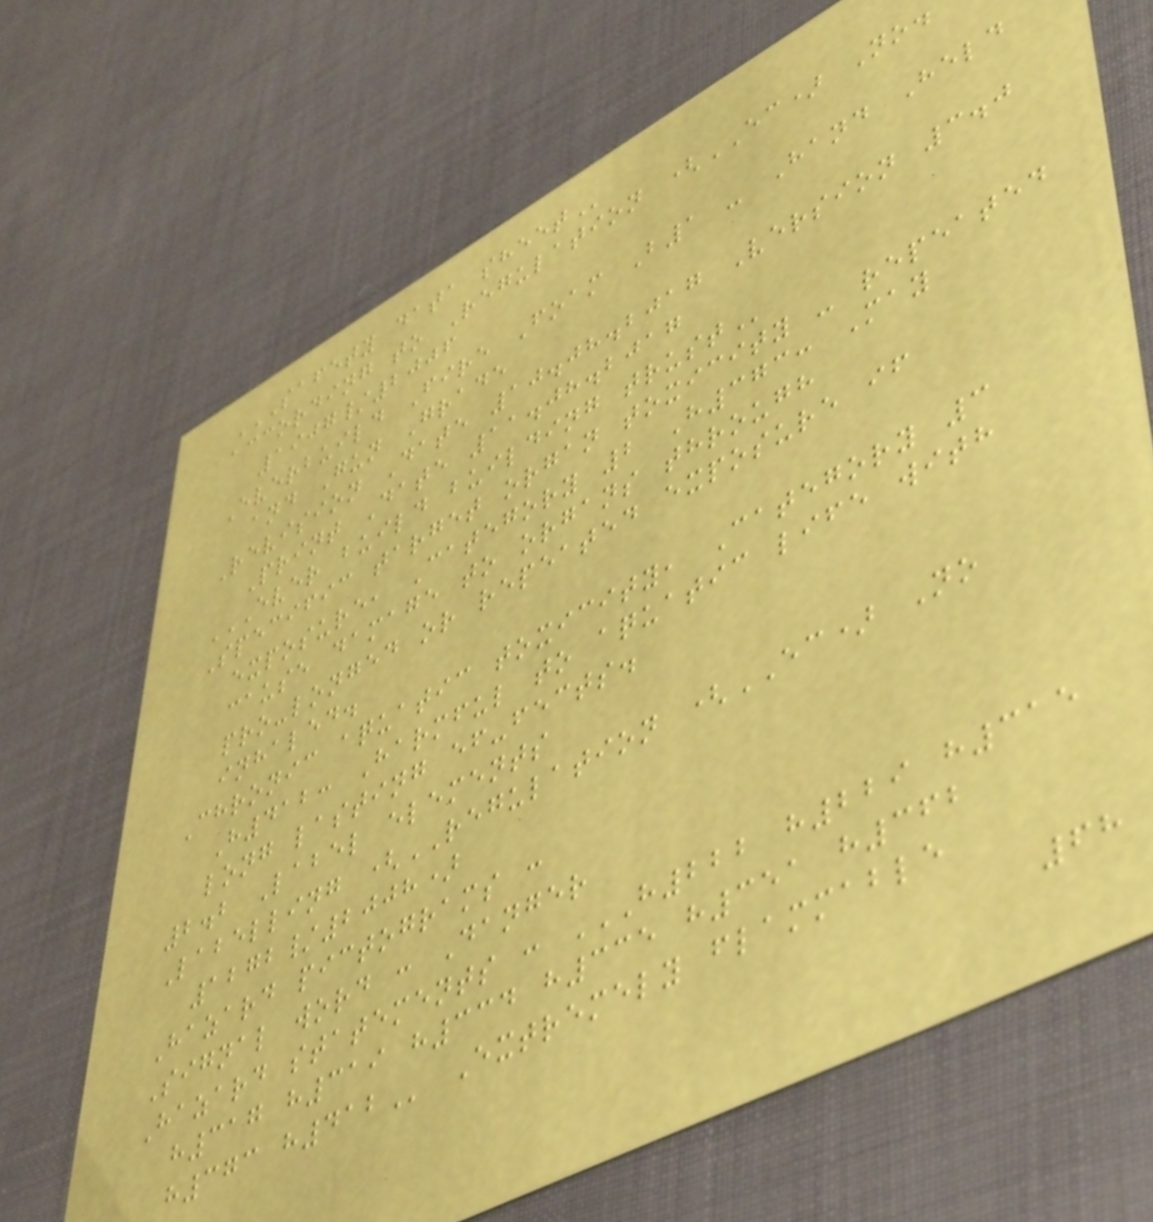SAFETY DATA SHEET
according to Regulation (EC) No.
1907/2006
Everbuild Fire Foam B1 - Hand Held
and Gun Grade
Revision Date 10.08.2017 Version 3.0
Print Date 11.08.2017
EVER BUILD BUILDING TRUST
Specific target organ toxicity - repeated
exposure, Category 2 H373: May
cause damage to organs through
pro-longed or repeated exposure if
inhaled.
Chronic aquatic toxicity, Category 3
H412: Harmful to aquatic life with
long lasting ef-fects.
2.2 Label elements
Labelling (REGULATION (EC) No
1272/2008)
Hazard pictograms :
Signal word : Danger
Hazard statements : H222 H229 H315
H317 H319 H334 H335 H351 H362
H373 H412 Extremely flammable
68
